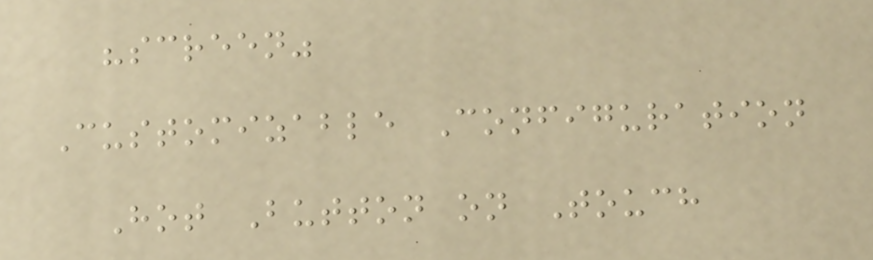"screen"
Customizable Configuration
Hot Button on Touch
